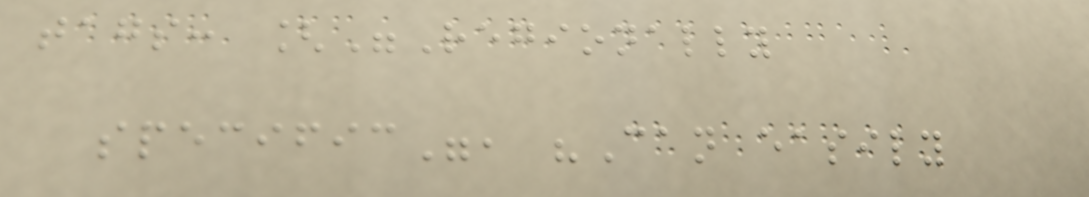tags: ["Regionally
specific", "Can easily
